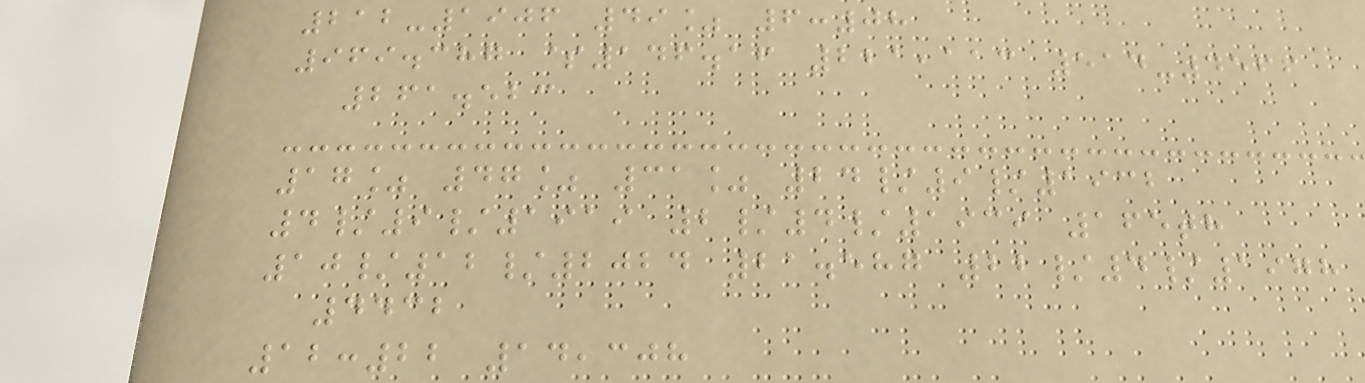212-1906 49% 6:08
969.387 $146.16 221,113 514-4566
261.523
17% 47% 31% 24/9/1932
4/9/1919 2/4/1939 165th
10/12/2024 21.587 22/4/1978
4432
12:22 14,308
